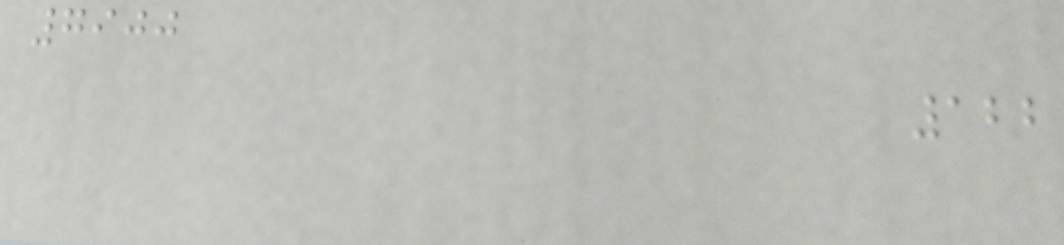7900
122
